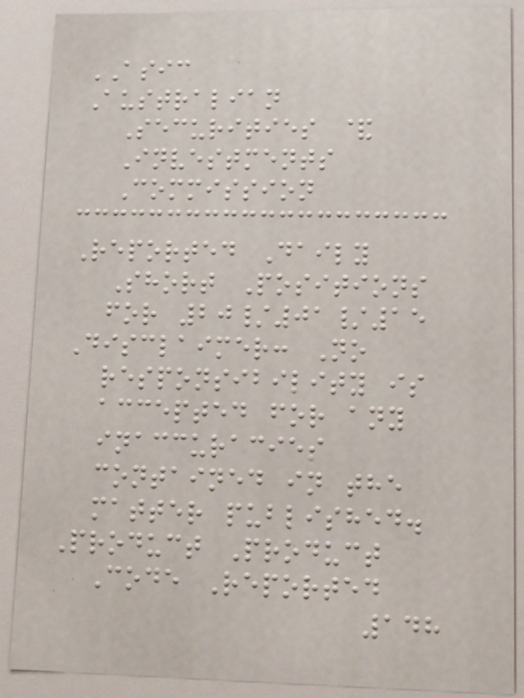ASIC
Australian
Securities &
Investments
Commission
Reported Daily
Short Positions
for 20/01/15
Disclaimer: No
responsibility is
accepted for any
inaccuracies
contained in the
matter published.
Product Product
Code Reported
148
